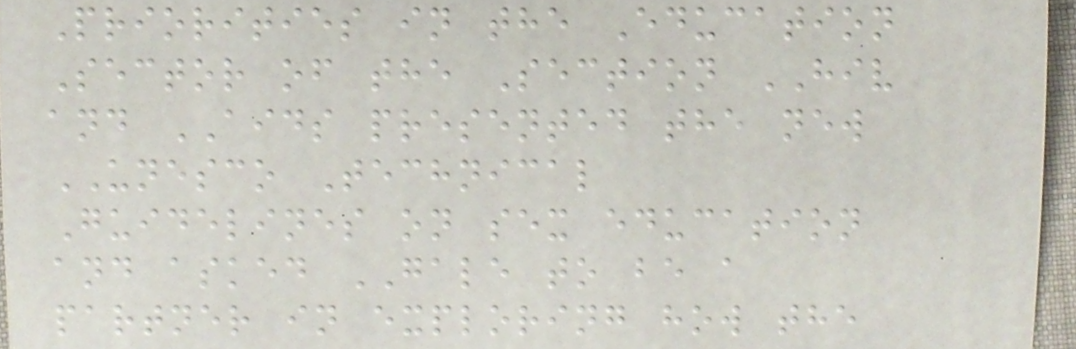Priorities in the Education
Sector of the Section HIV
and AIDS presented the new
UNESCO Technical
Guidelines on sex education
and asked GALE to be a
partner in exploring how the
